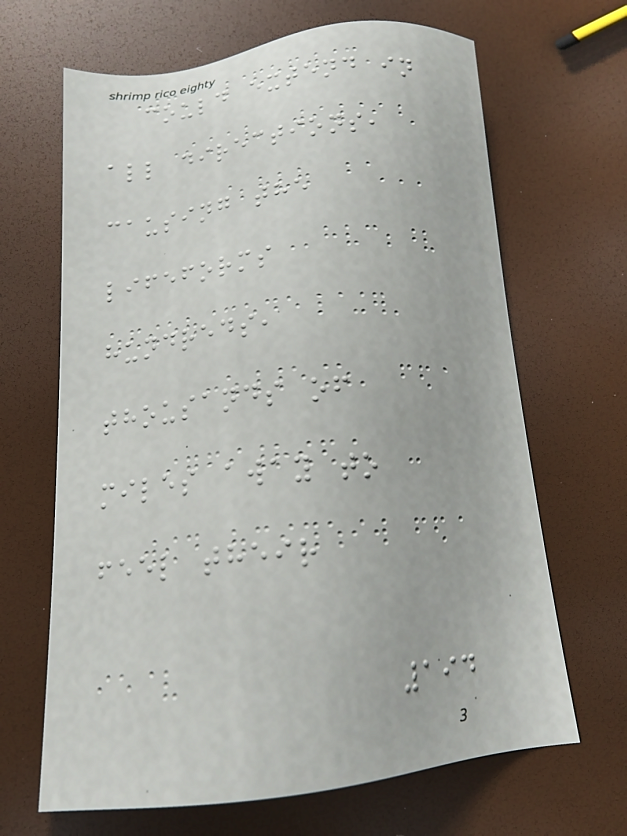could extend in
all directions,
causing the
lifeforms
hundreds,
thousands of
miles away to
feel their
194
